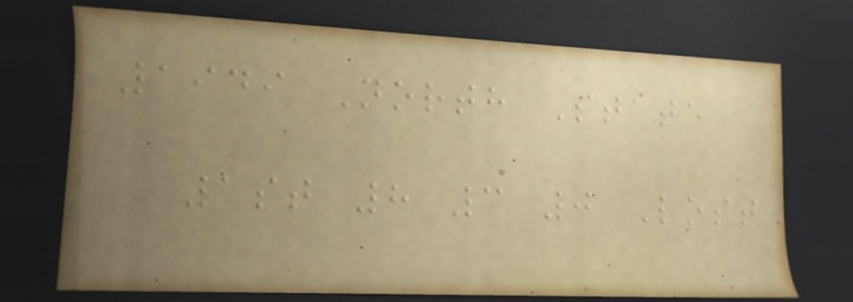1949 North State
1st 8 3 0 Lost
